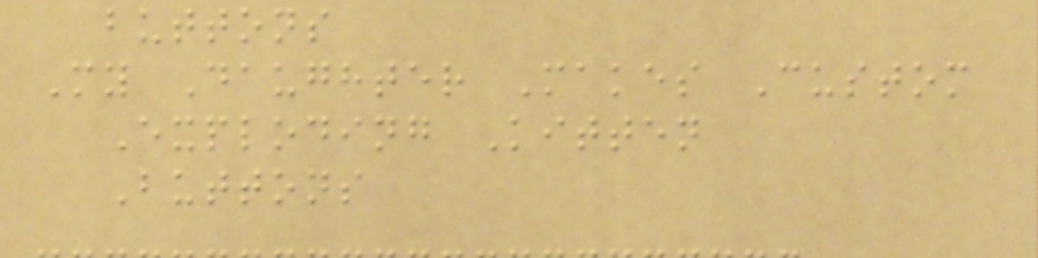buttons
My Daughter Makes Custom
Exploding Kitten
Buttons
